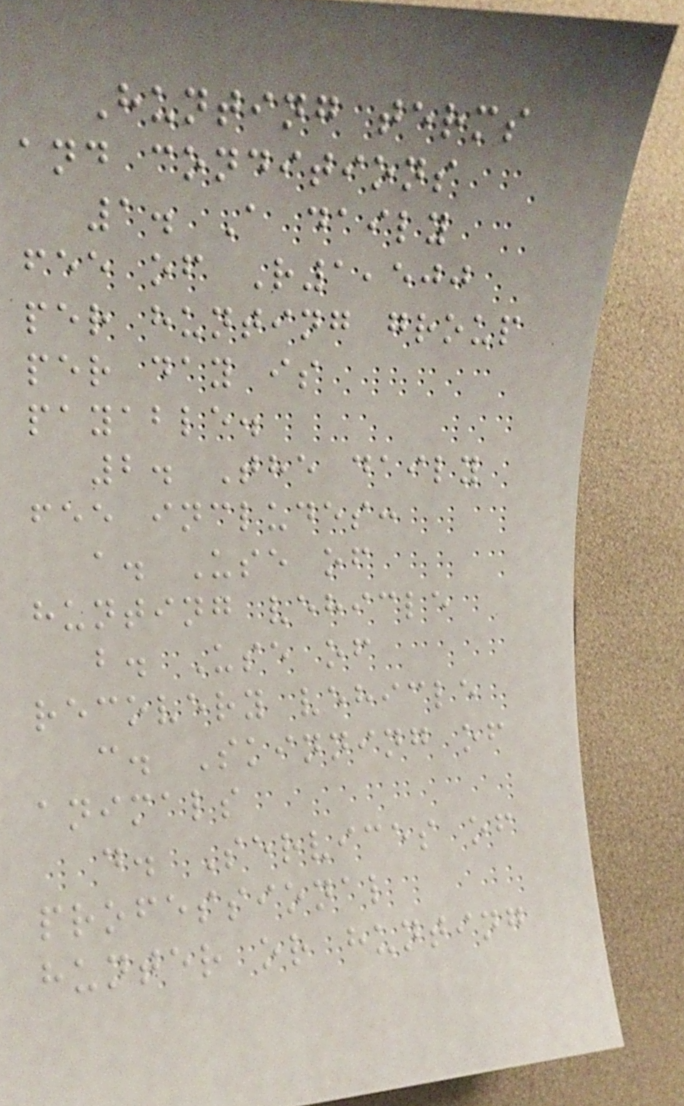Hunting terms
and conditions
1. A daily
fee of R1,500
per hunting group
per day is
payable.
2. The daily
fee includes:
a. Use of
hunting vehicle
b. Use of
recovery vehicle
c. Skinning of
animals
d. Services of
professional
hunter or hunting
